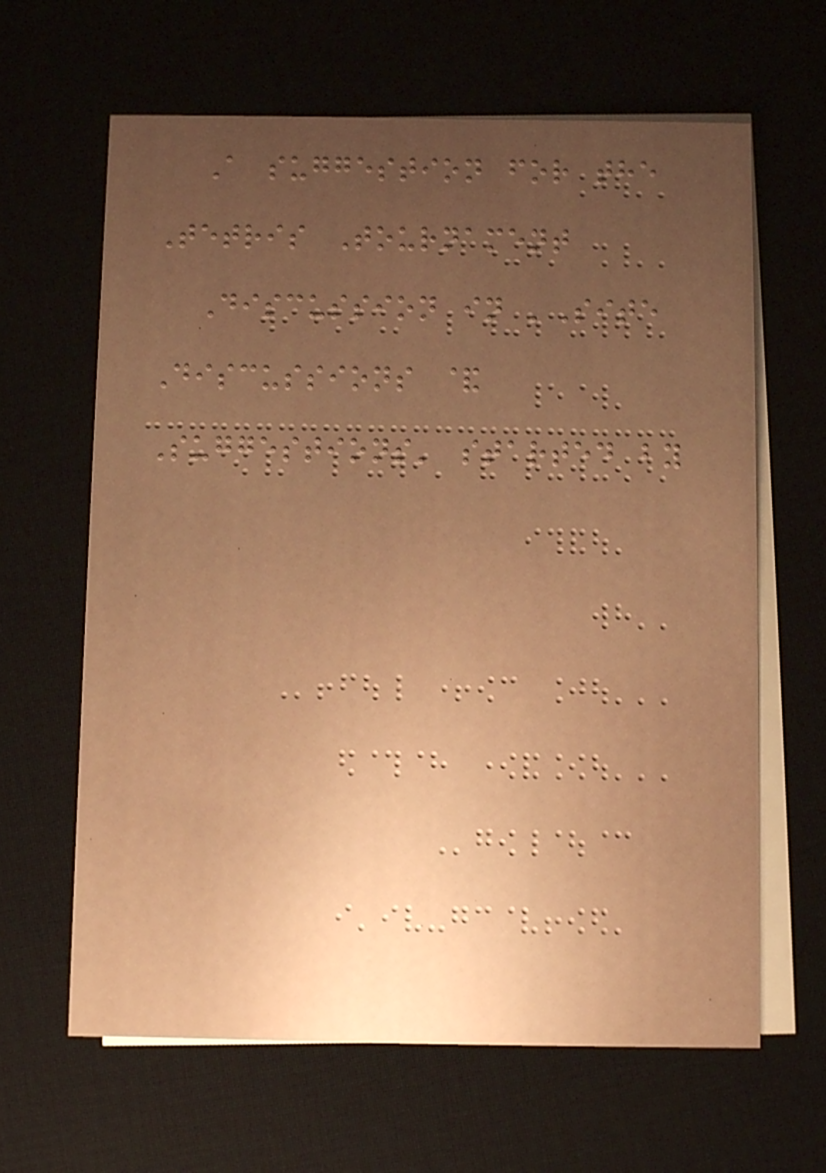A suggestion for the
Tetris Tournament
Discussion in 'Site
Discussions &
Suggestions' started by
